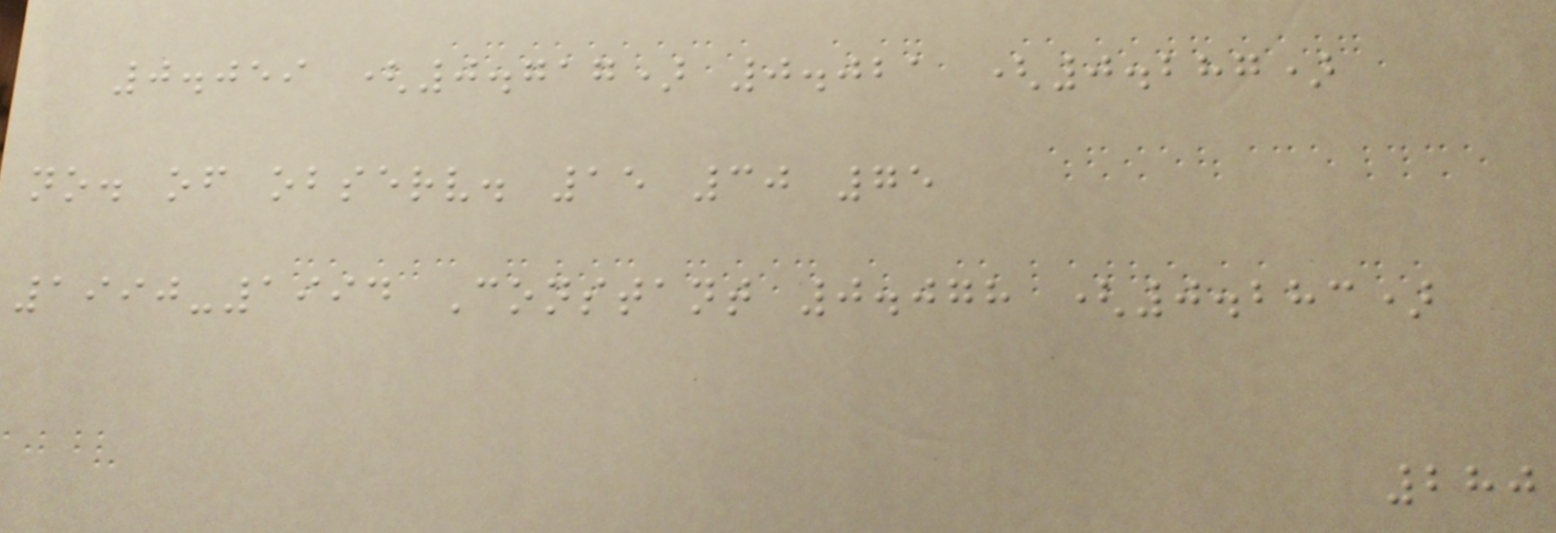0.059 (0.717) 0.021 (0.287)
no. of observ. 15 30 75
1990-1994 Constant 0.078 (0.283)
280
